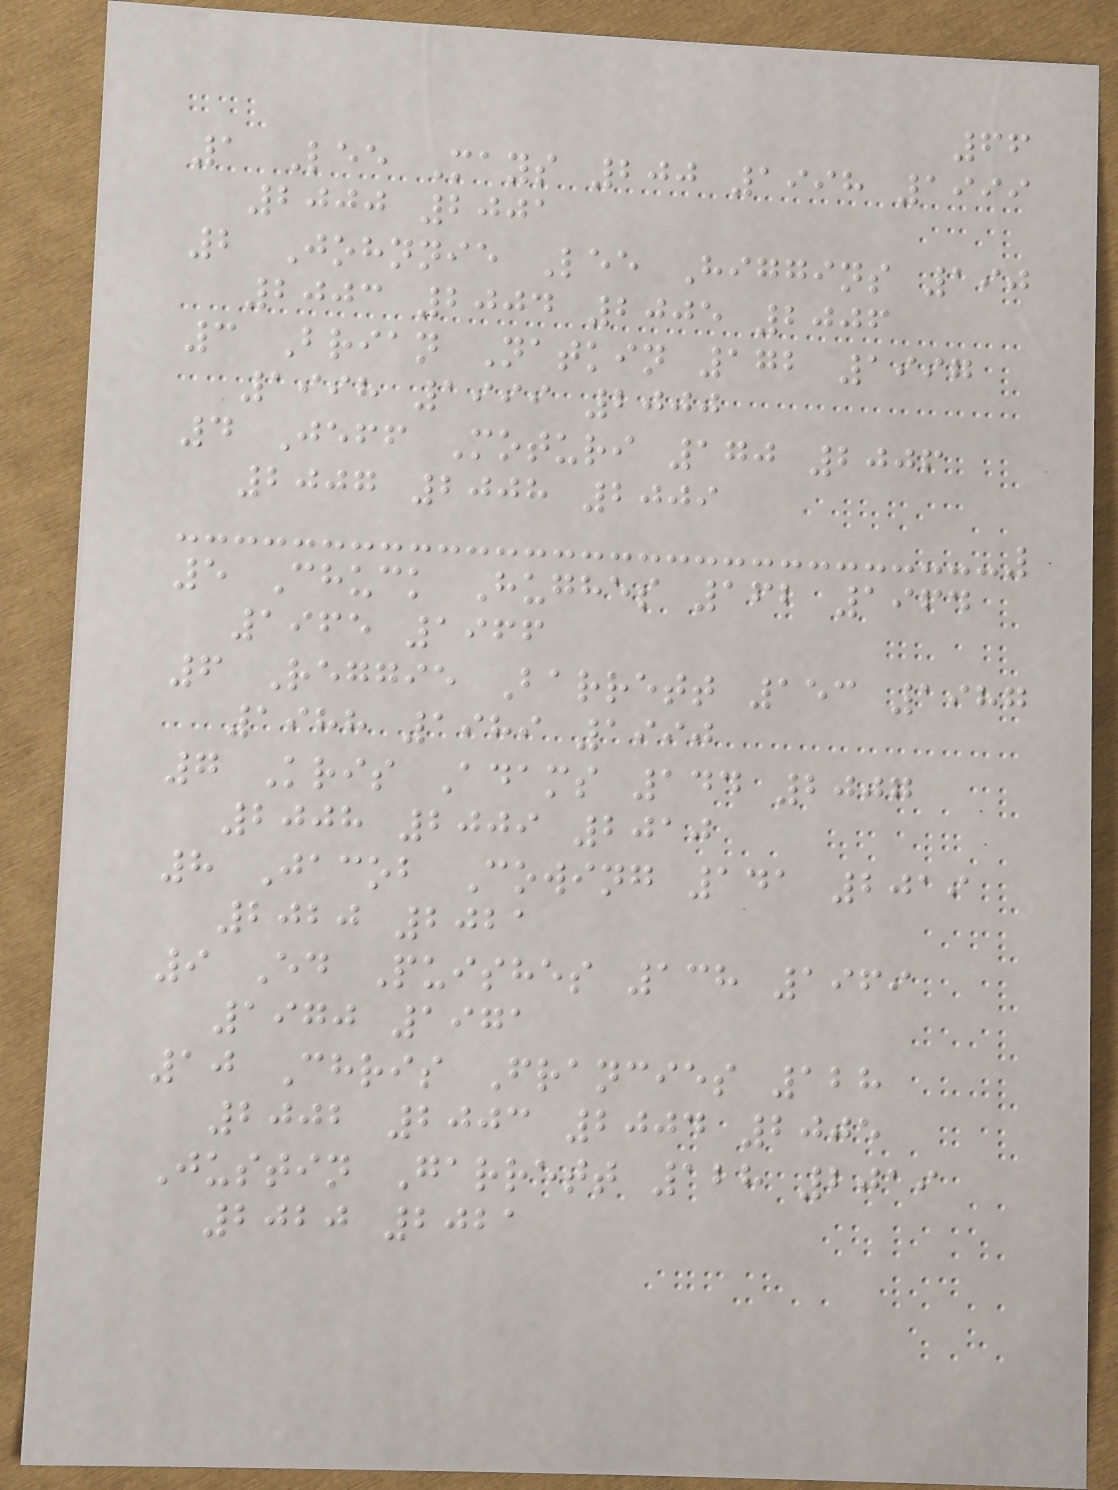66
1 Lee Mays 200 1998 1999
2000 2001
2 Johnnie Lee Higgins 190
2003 2004 2005 2006
3 Brian Natkin 172 1997
1998 1999 2000
4 Jeff Moturi 170 2006
2007 2008 2009
5 Chuck Hughes 162 1964
1965 1966
6 Reggie Barrett 153 1987
1988 1989 1990
7 Kris Adams 144 2007
2008 2009 2010
8 Jacob Cowing 141 2019
2020 2021
9 Ed Puishes 138 1969
1970 1971
10 Chris Francies 128
2002 2003 2004 2005
Justin Garrett 128 2019
2020 2021
